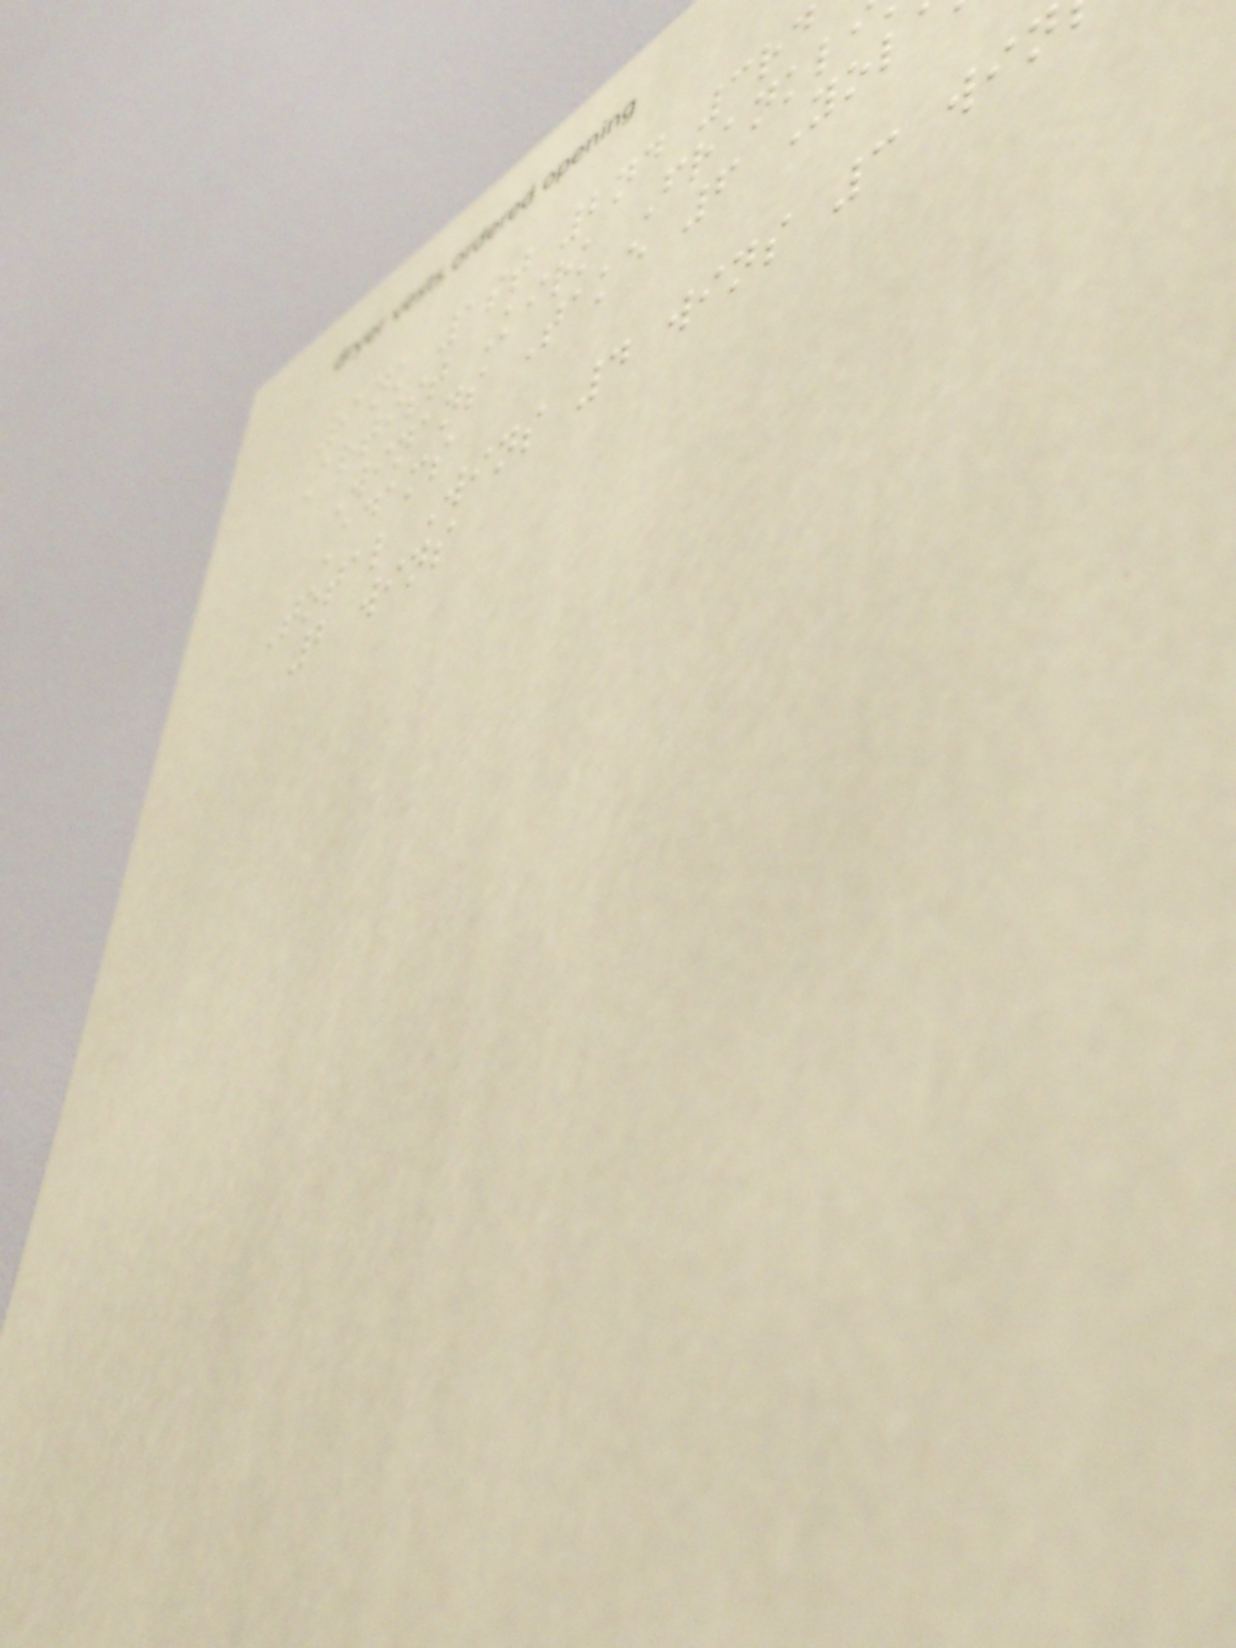Rank 1st 2nd 3rd
Artist Kirk Frankl
Winans Take 6 Yol
Adams
Total Wins 4 wins 3 win
2 wins
